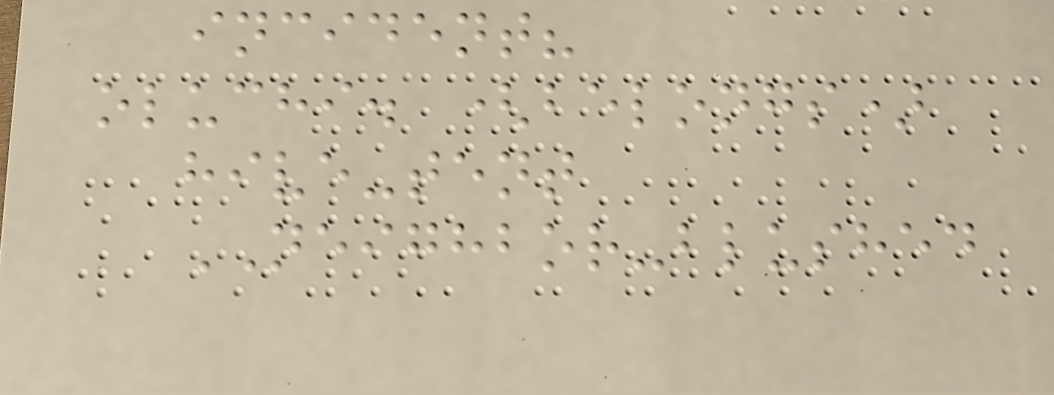incident?
oluchi. (belongs)
hive-tent
NEIGHBOR-blushed
